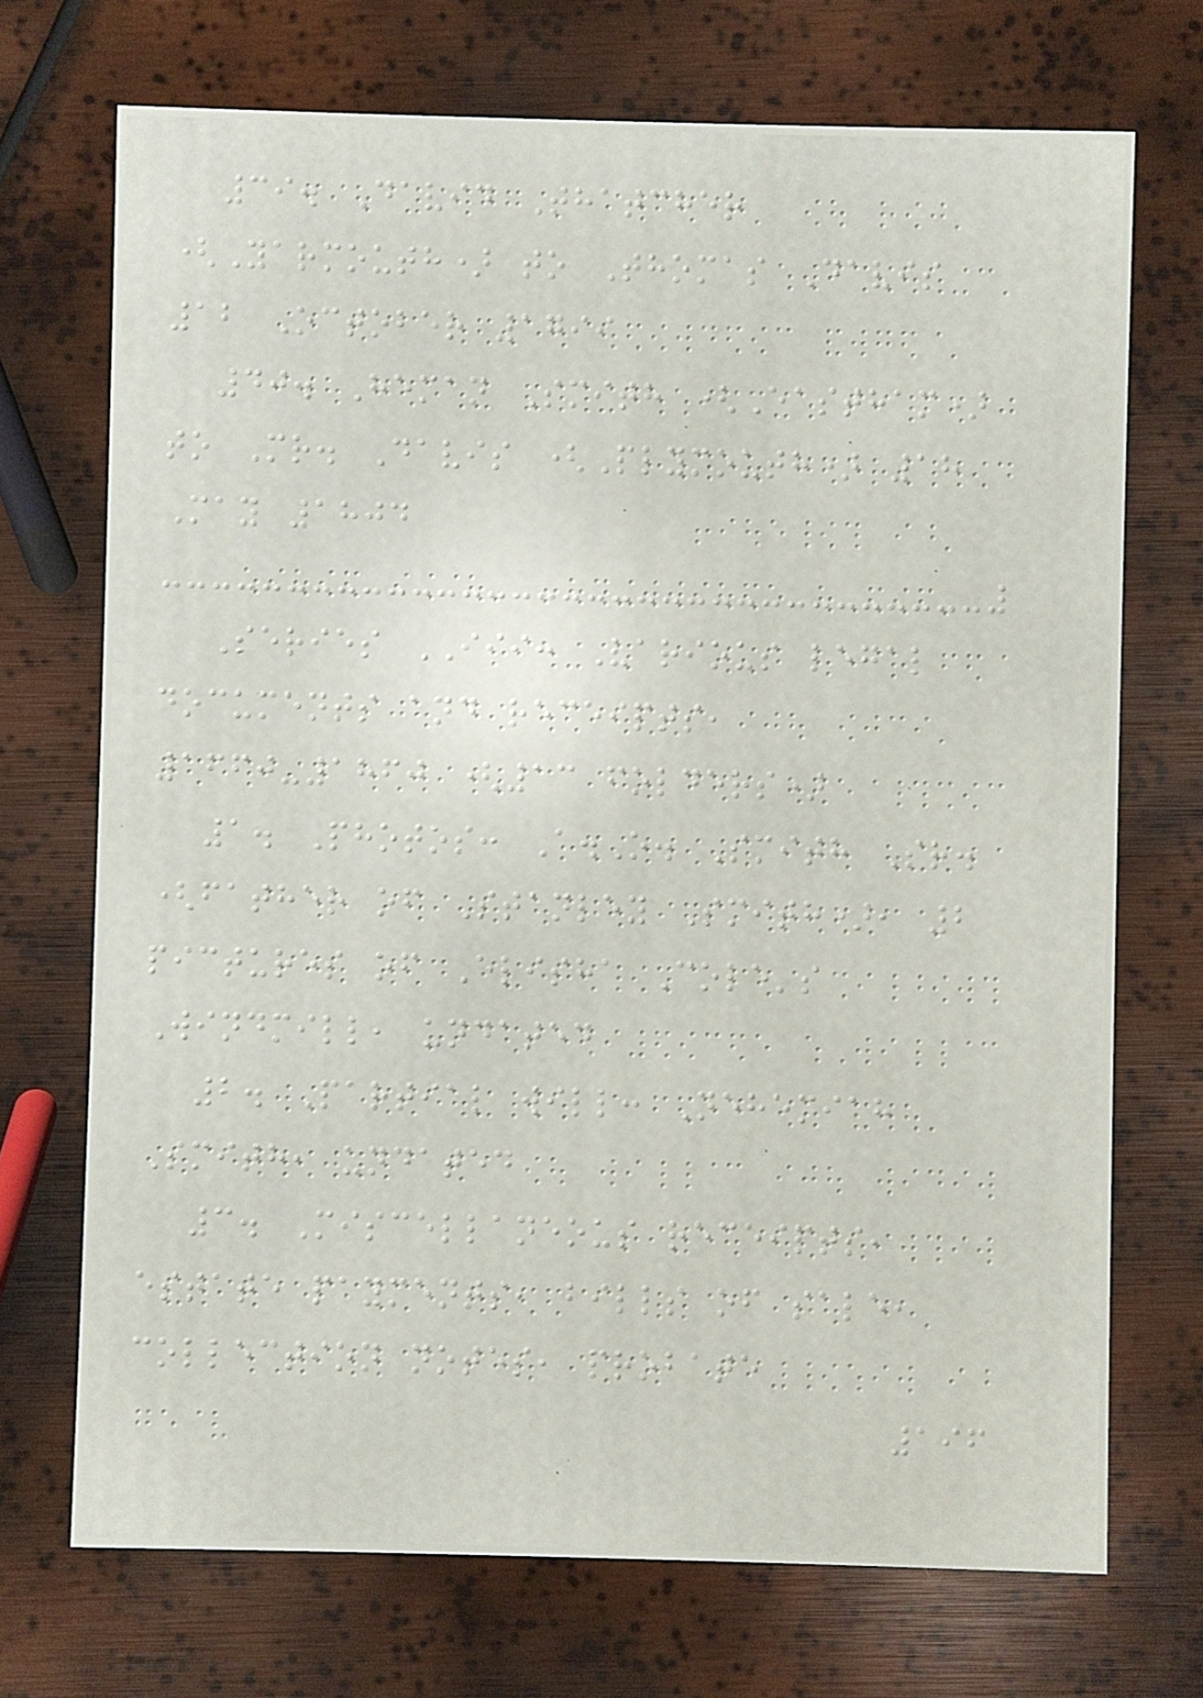39. David Thatcher
(Yarmouth) to Thomas Davis
12 October 1799
40. Heman Smith (Eastham)
to Mr. Davis (Plymouth) 18
May 1804
Series III: Various legal
documents and receipts,
1660-1860 (13 folders)
1. Photos: A.O. Smith Sr.
(father of Stanley Smith), 2
pictures of Elisha Cole's
Windmill, undated
2. Partial will: Nehemiah
Smith, undated
3. Miscellaneous receipts,
estate payments, bills of sale,
collection notes, probate
196
